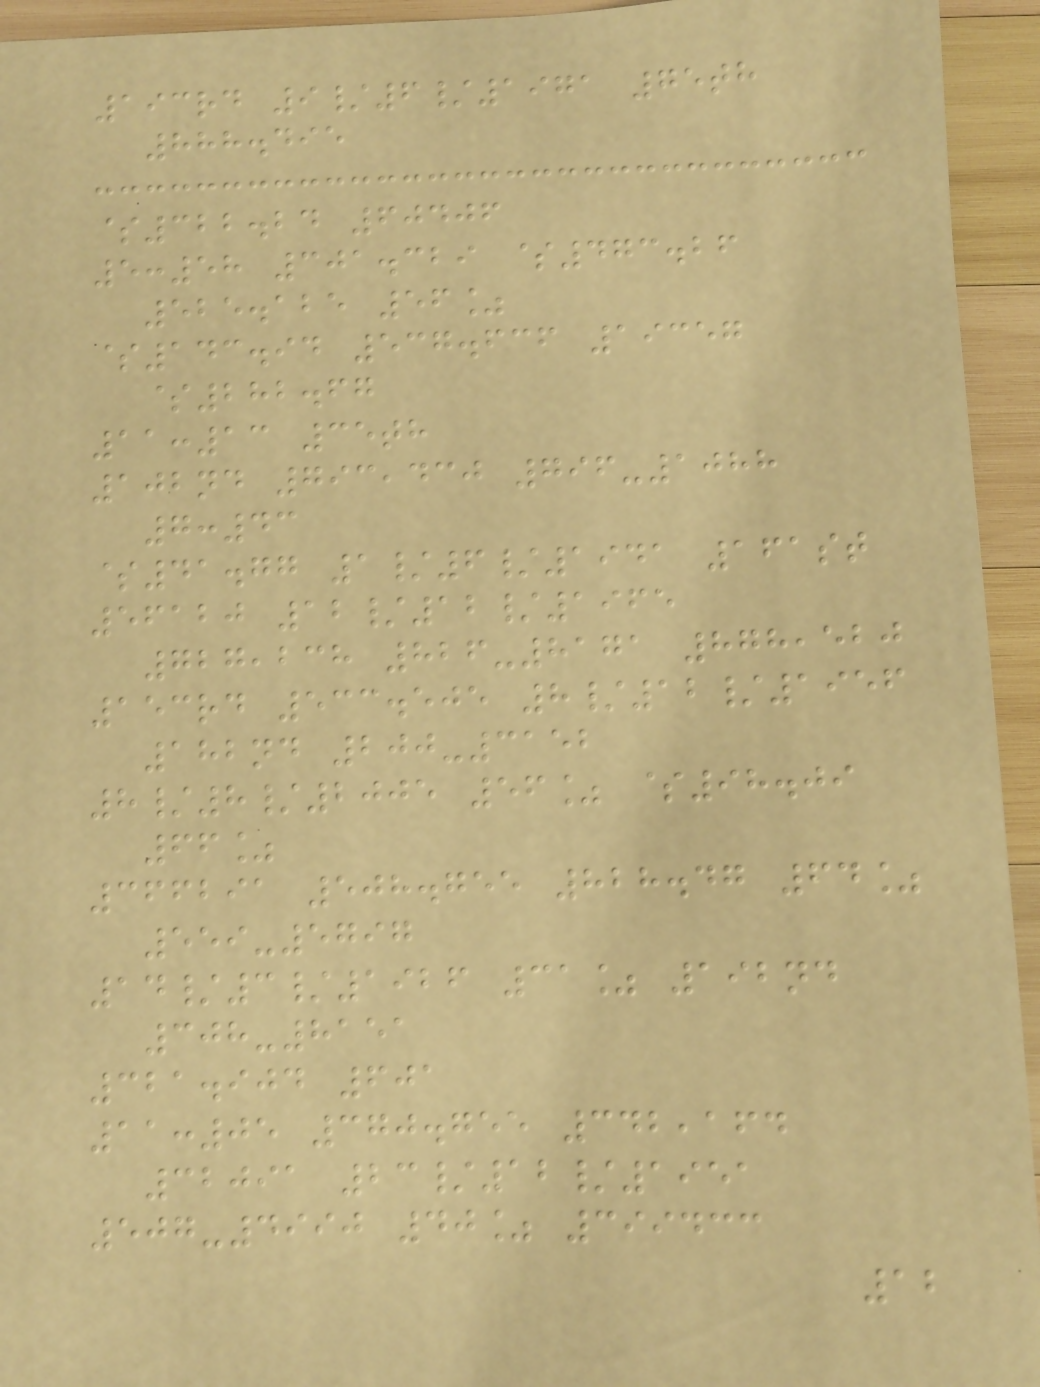193rd 9/6/1971 75th
888.495
$322.24 60406
5:58 301.329 $473.26
525.125 56%
$143.94 537.636 19357
$282.67
11:13 35th
102nd 793,430 796-1088
7:43
$41.77 1/6/1941 161st
56120 12/12/1965
727,238 826-8171 878,520
153rd 533.505 8/12/1956
182nd 200-3152
8/8/2005 56% $98.09
66%
366291 508.755 828.47 64%
559-5797
14/3/1926 31% 192nd
308-8151
321.904 601
11:05 370.755 342,164
32091 23/12/1951
507-4990 40% 399433
12
